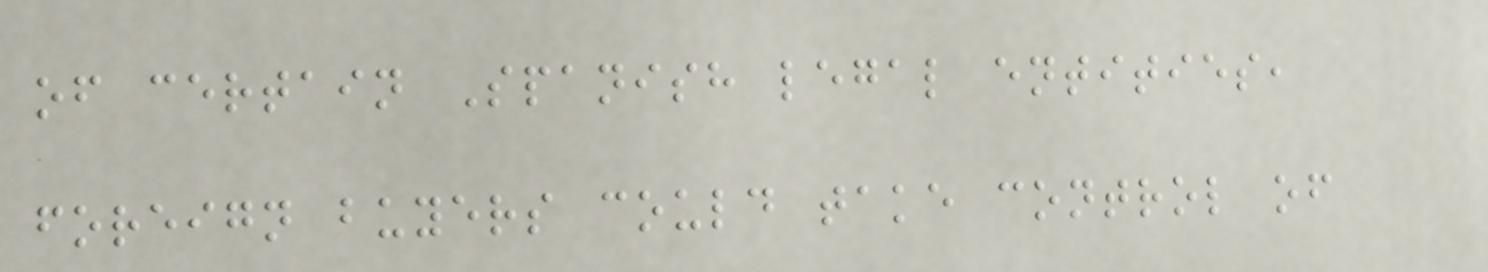of certain Spanish legal entities,
foreign buyers could take control of
